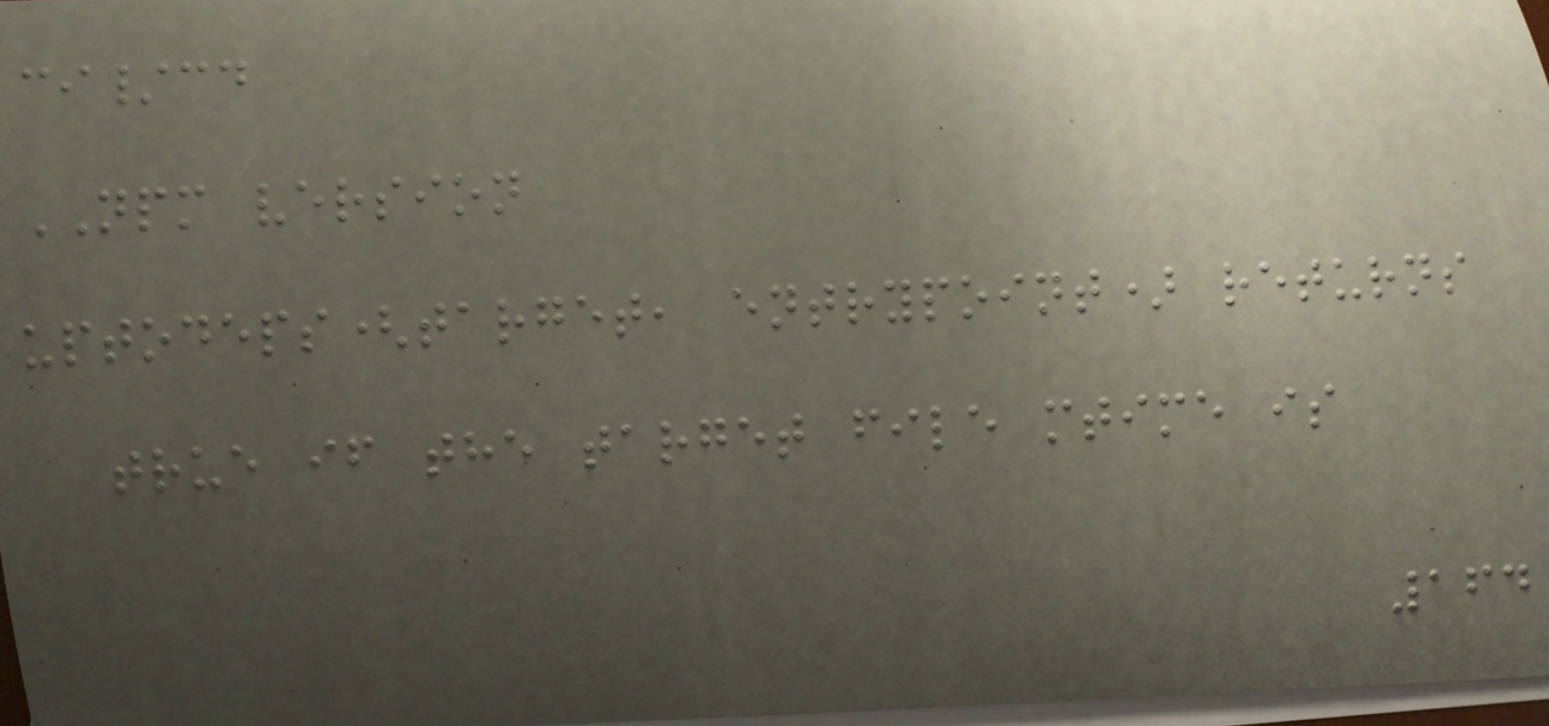ci/cd
NPM version
uptodeps(target, entrypoint) returns
true if the target file mtime is
164
